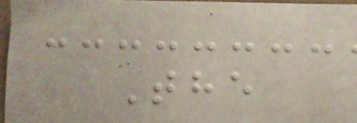The
